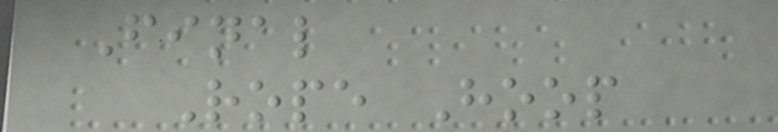Final
Rope Hoop
